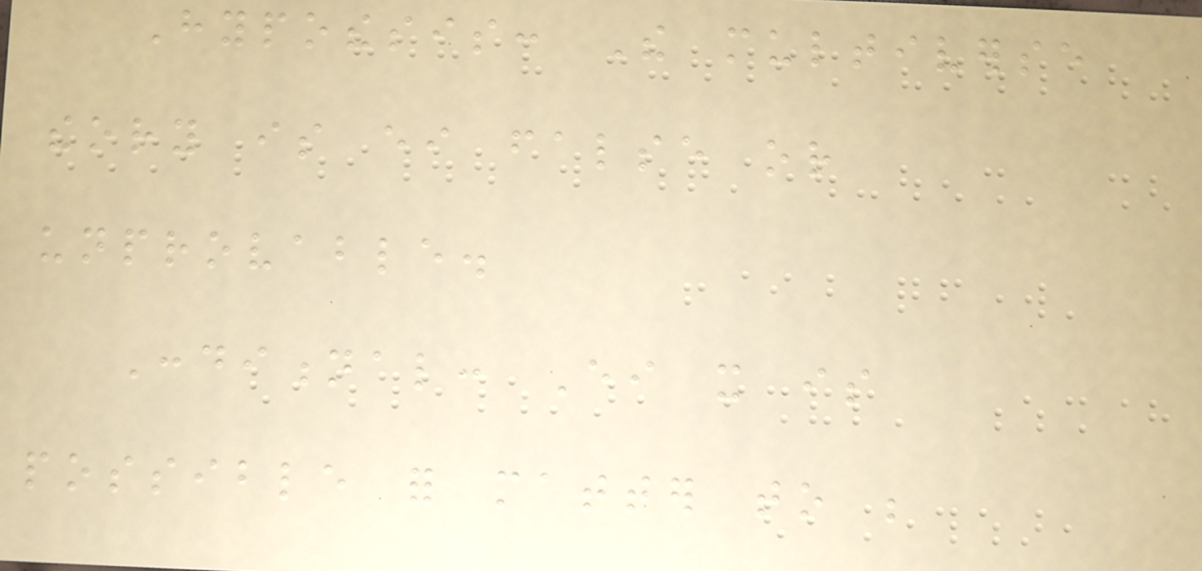Hypothesis: The multiverse
theory is either false or
unprovable.
Conditional: Either it is
possible for matter to be
